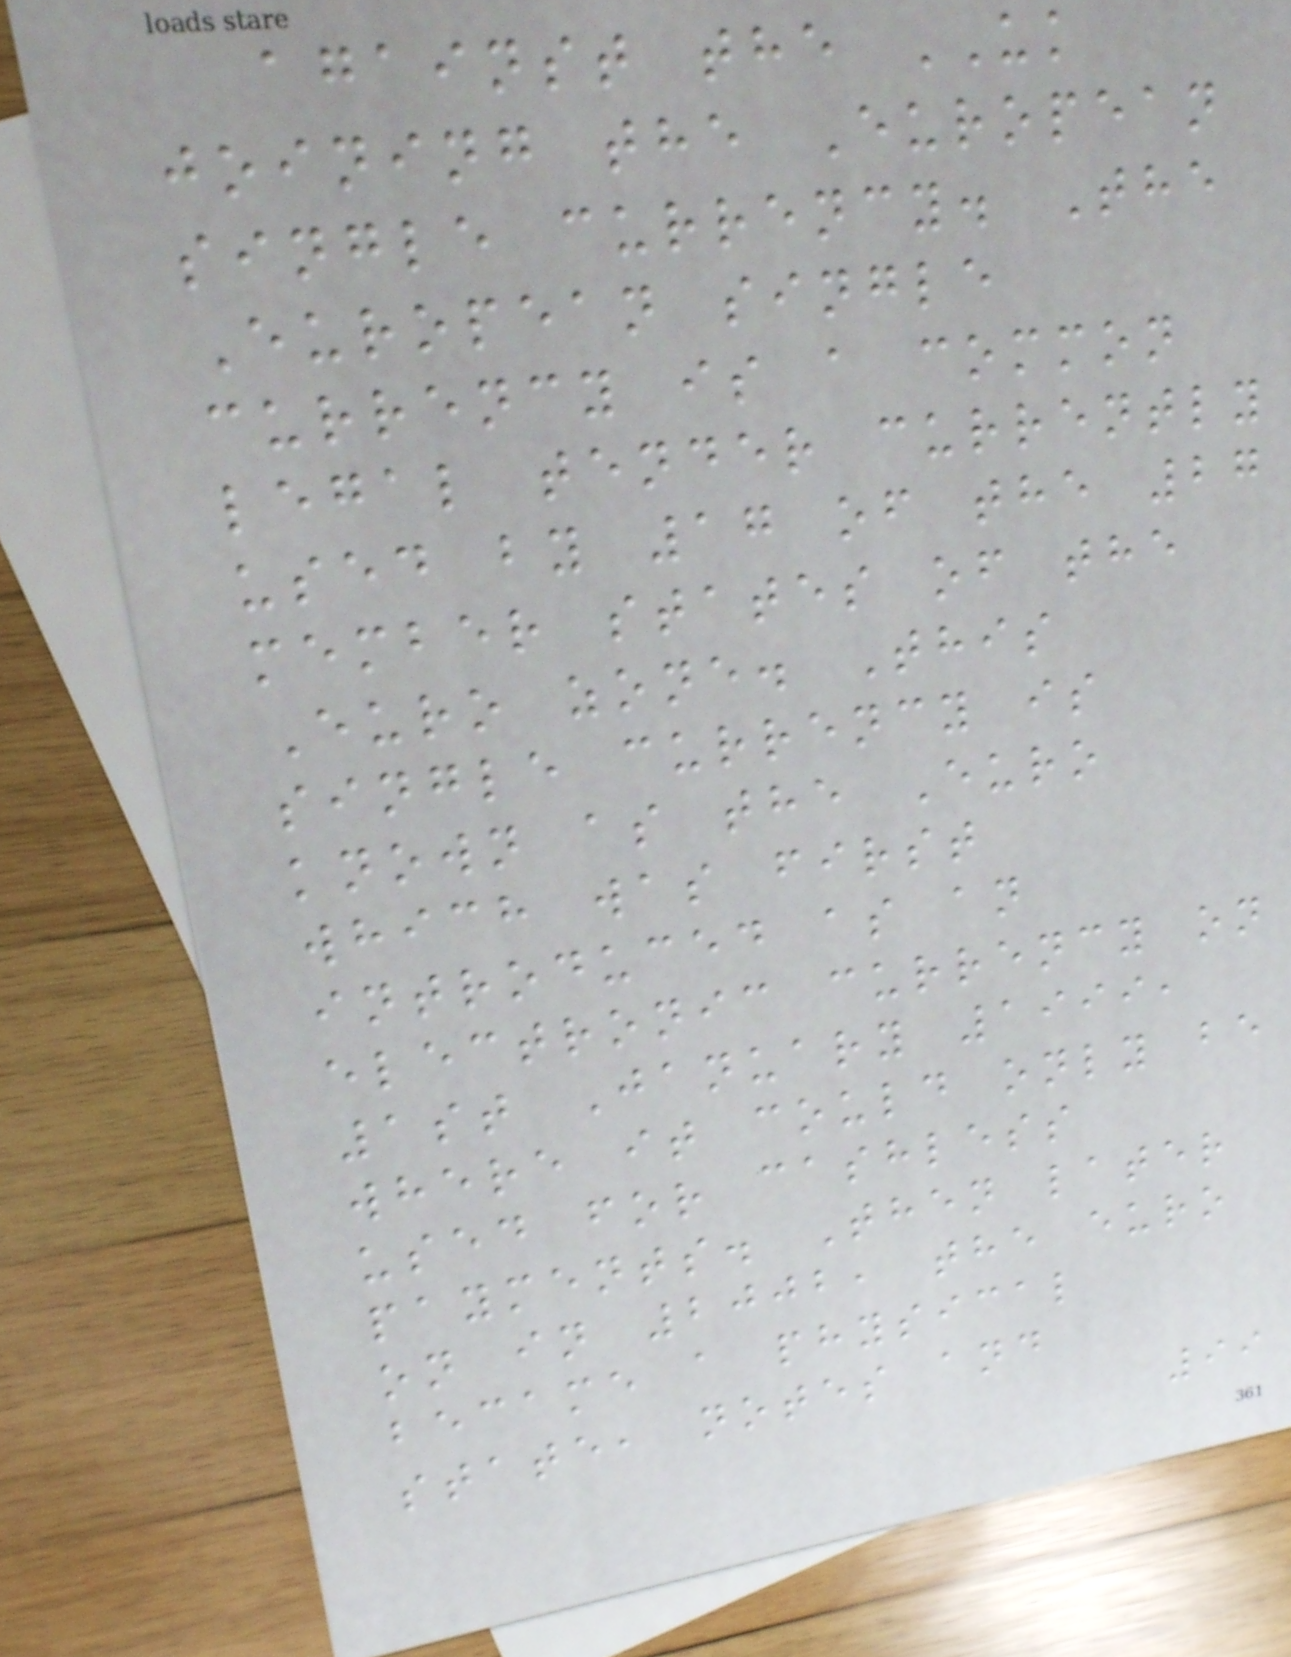against the UK
joining the European
single currency. The
European single
currency is a common
legal tender currently
used by 17 of the 27
member states of the
Euro zone. This
single currency is
known as the Euro
which was first
introduced as an
electronic currency on
1st January 1999,
where it could only be
used for cashless
payments. Then later
on in 2002, the euro
became a physical
state, notes and
99
